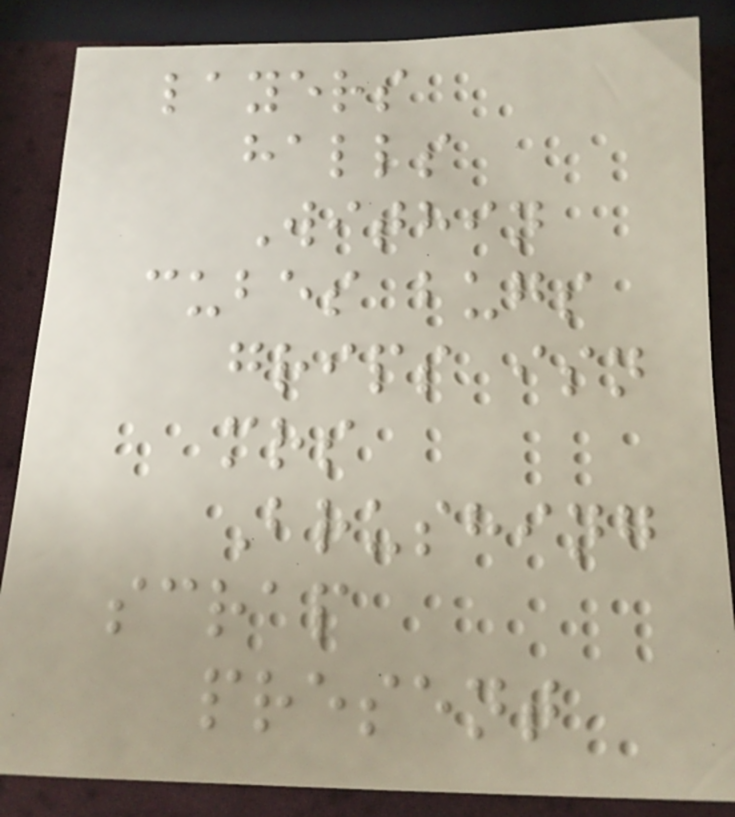layers
halls
Within
cubes bugs
grips isn
mrs
Brushing
scrap
present
